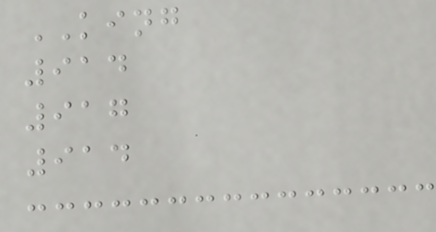KING
914
917
914
